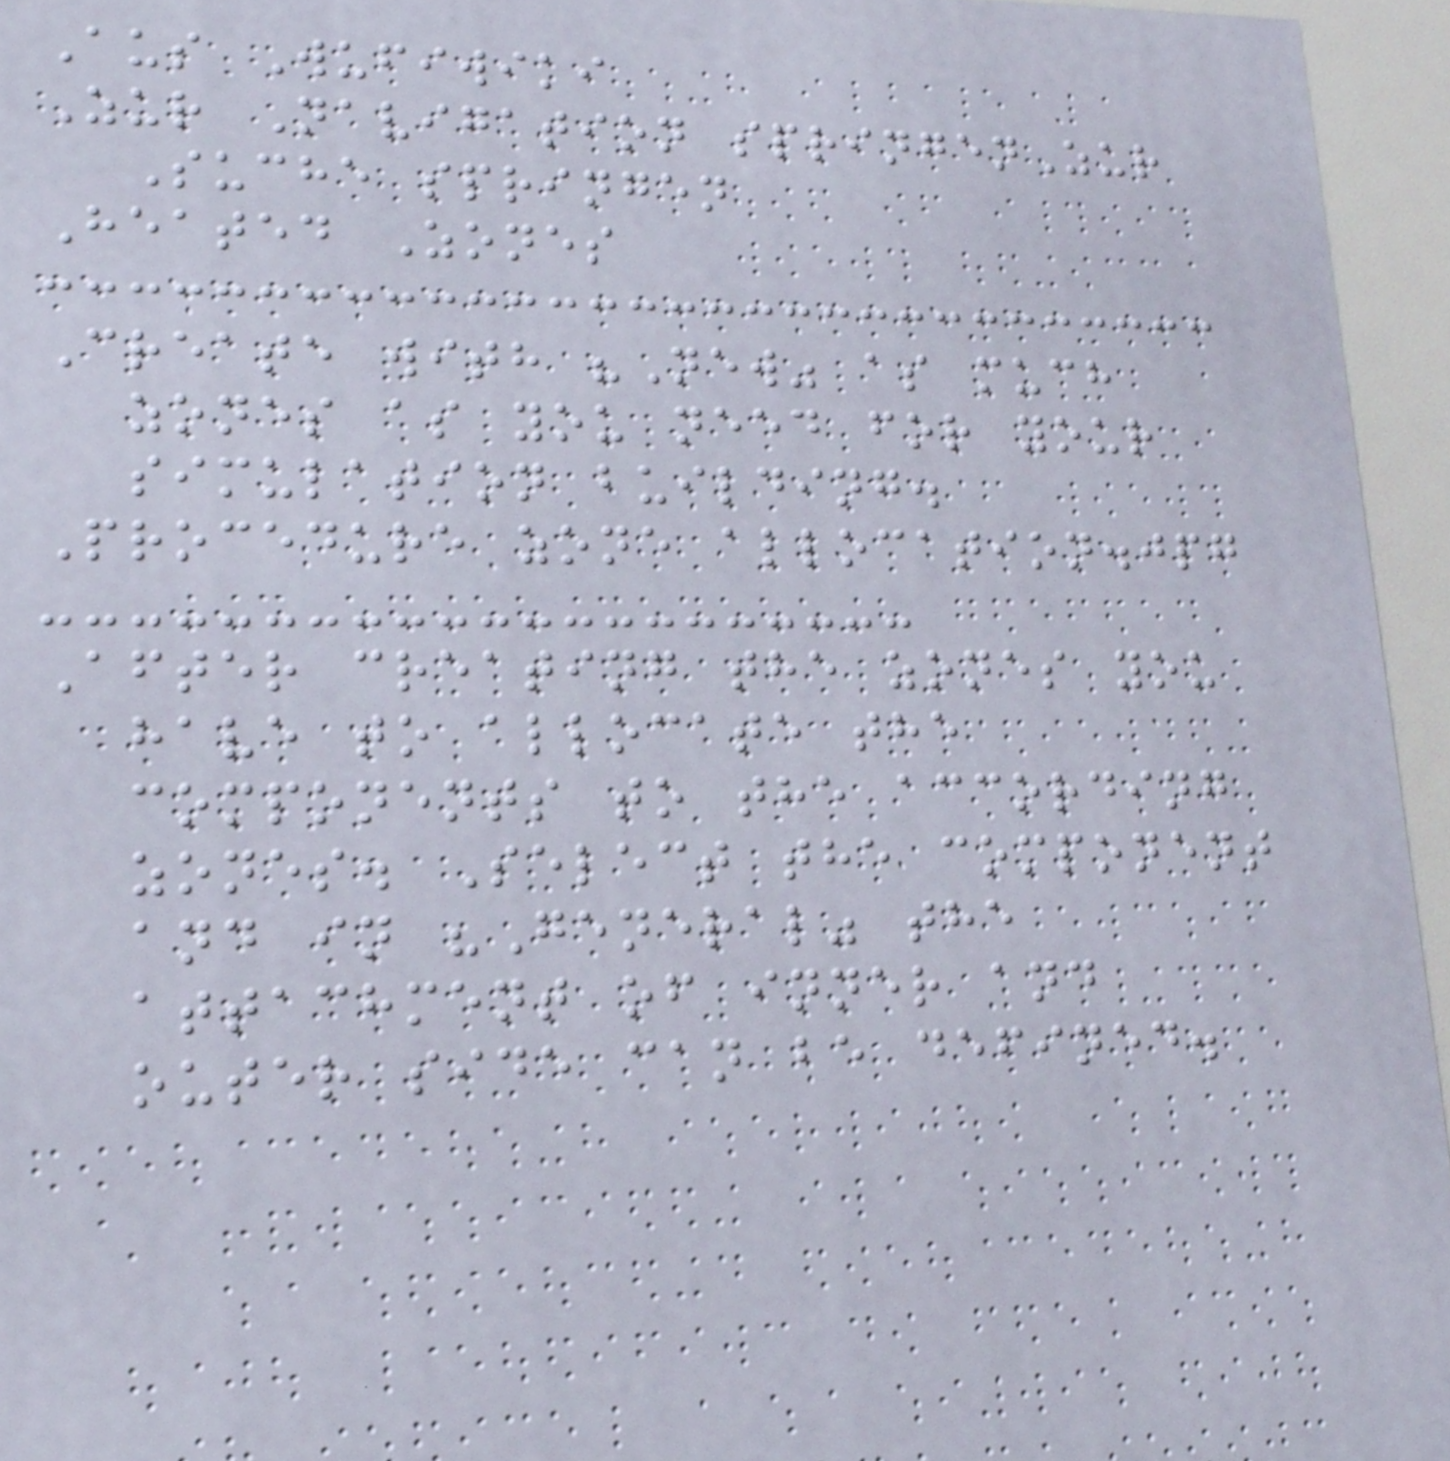Aus Wufiwiki
Zur Navigation springenZur
Suche springen
Heated Zones
Create with "New" as much
zones as you need for your
simulation building.
Procedure zone allocation.jpg
After creating the zones you
have to allocate the
components to the according
zones. Select the component
and in "General" the
attachment of inner and
outer side can be defined.
